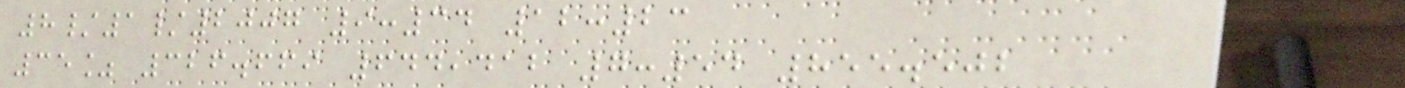8/1/2007 9:34 12:23
35% 326.669 644,412 7:54 855.502
